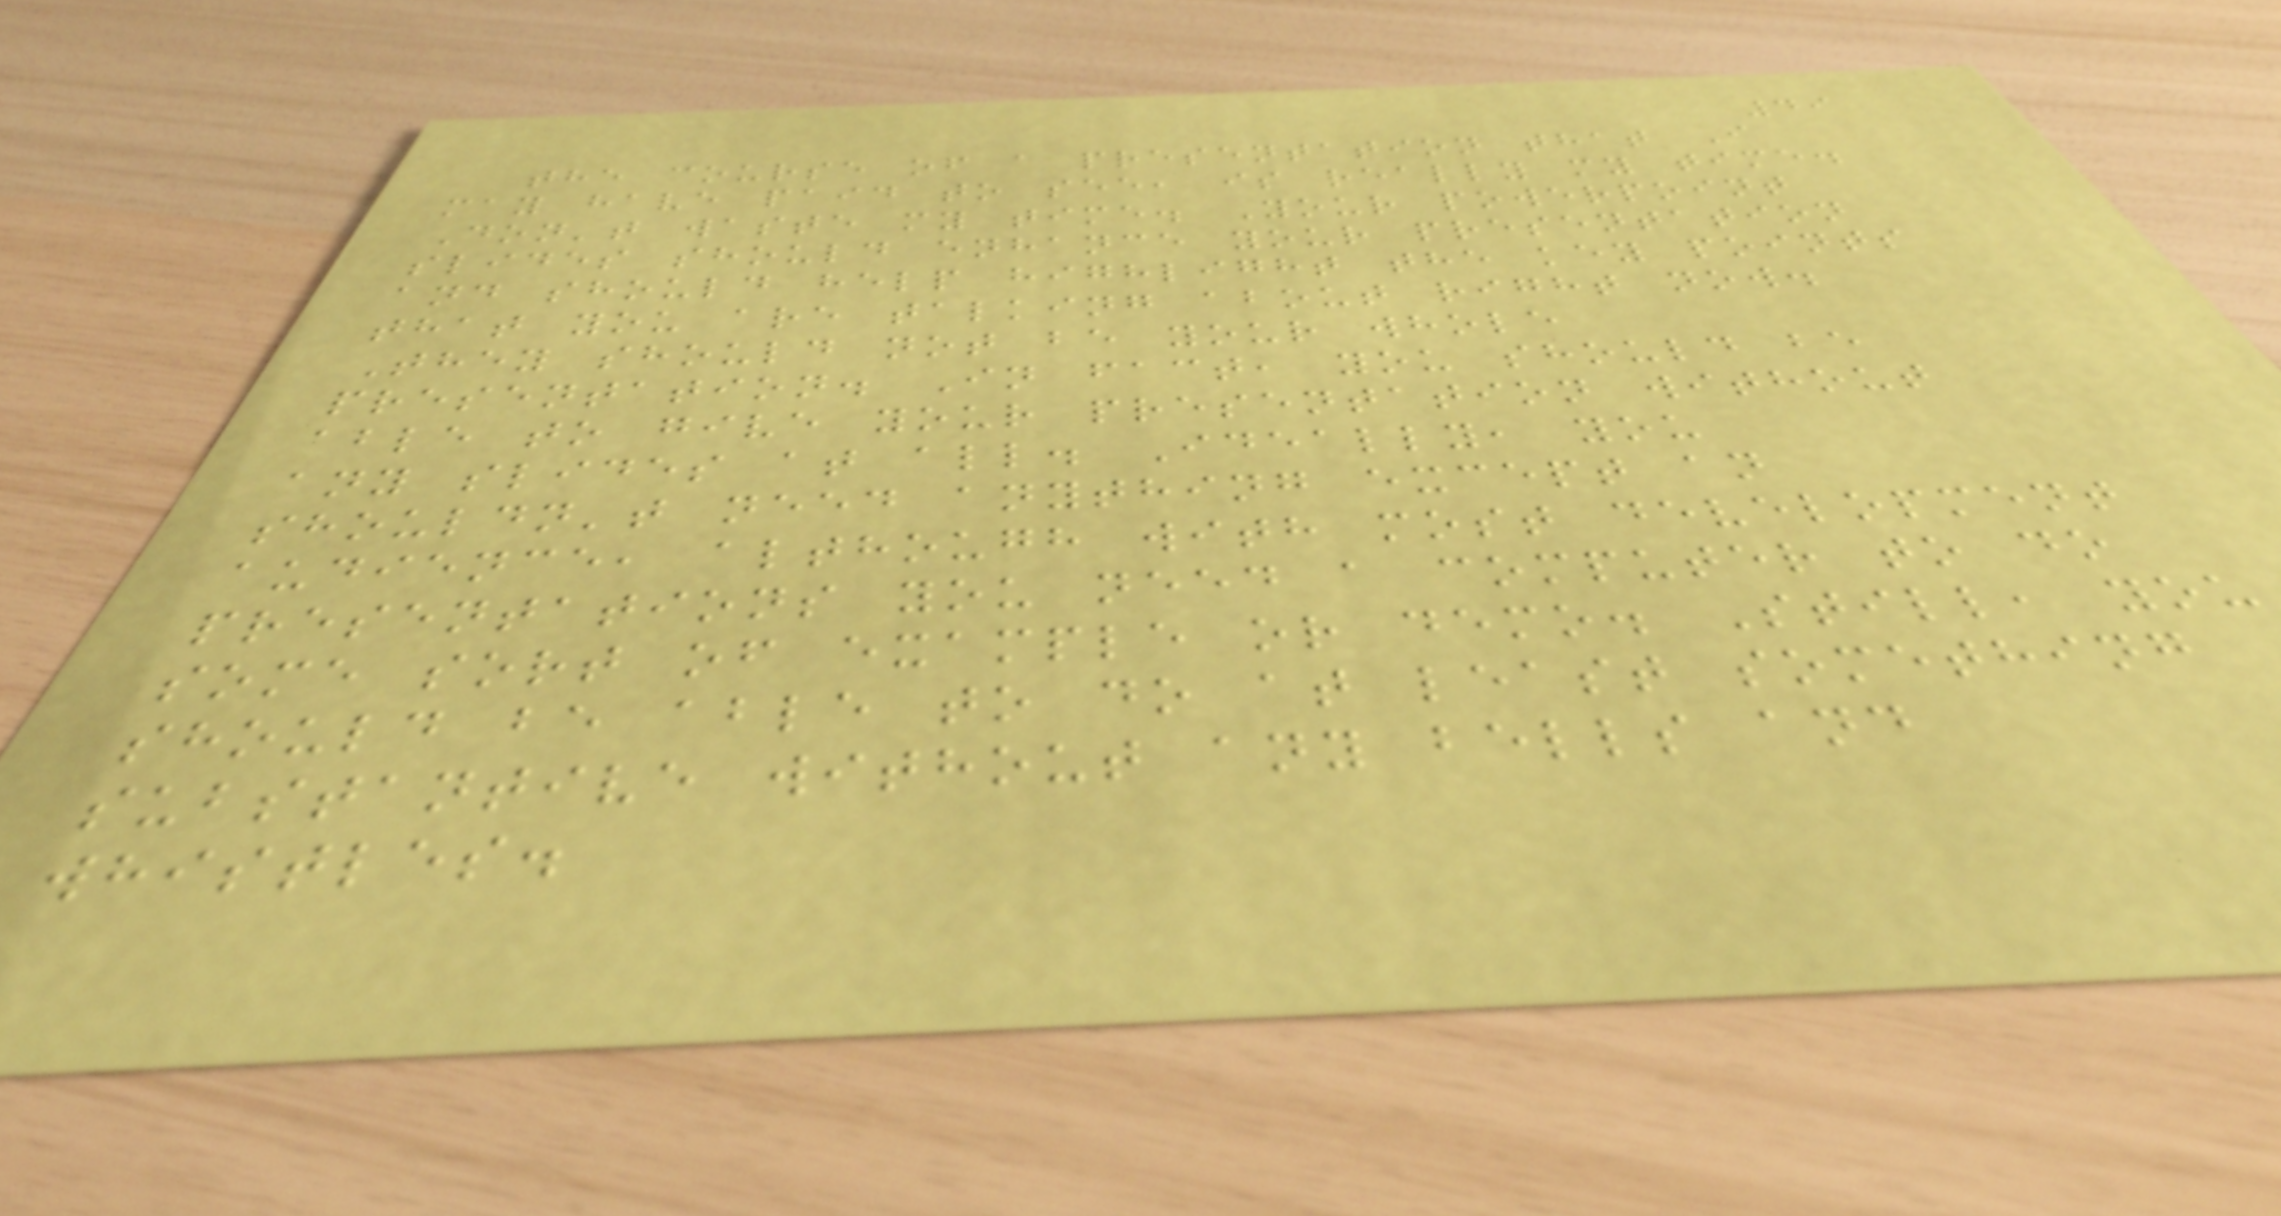49
the course of a presentation that I
may have paid to see, is really my time.
Don't waste my time. Your powerpoint
slides should enhance your presentation
and should help highlight the key points
that you are talking about right now.
They should not be your whole
presentation. In fact, you should be
able to give your presentation without
any slides at all. Ideally, you
shouldn't need anything except an
audience, although with most development
presentations you need a computer to do
some sort of example or demo. Still, you
should be able to do at least something
substantive without any bells and
whistles.
